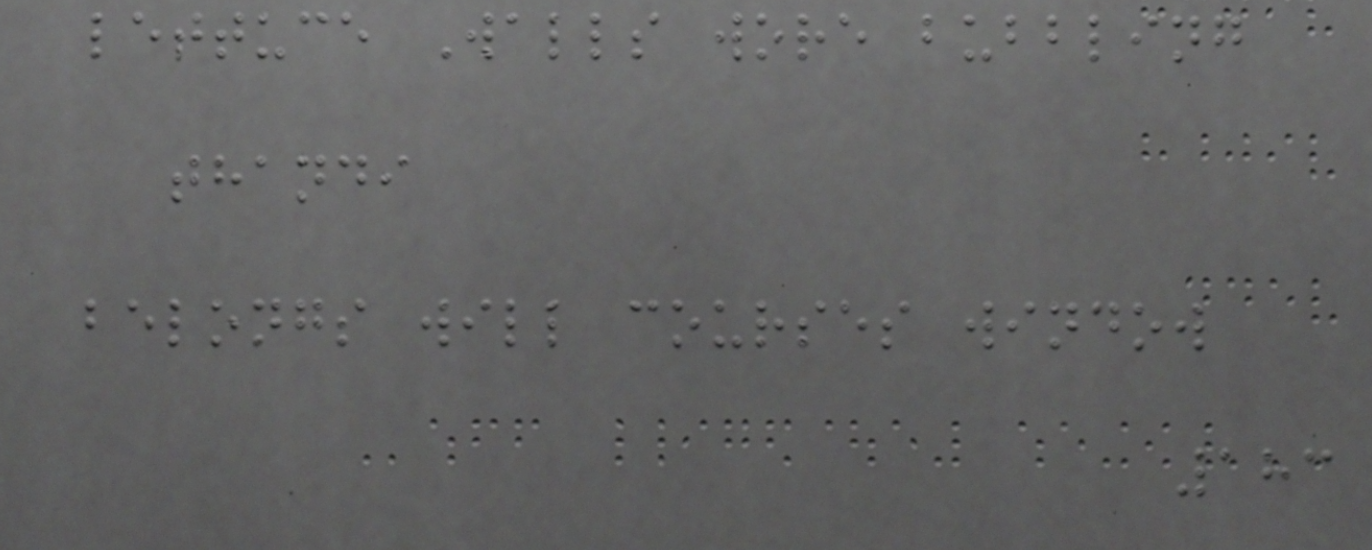lettuce Walls wore bubbling
thandi
belongs will courses window
183
